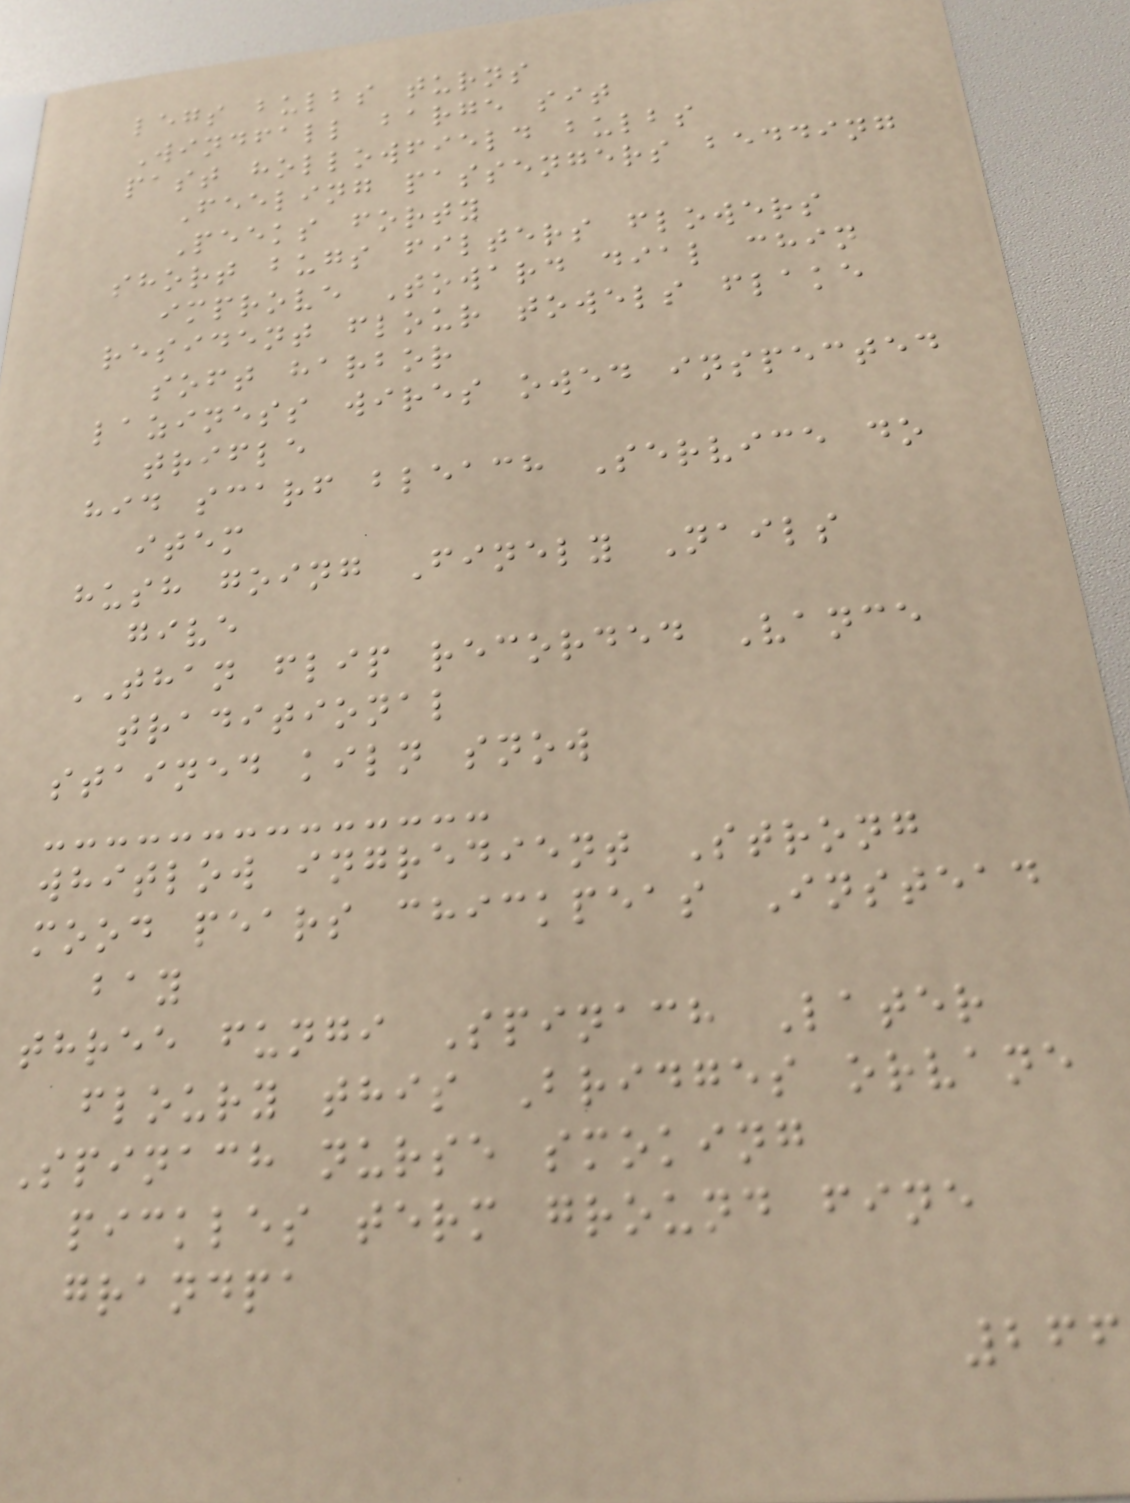legs bulbs turns
Windfall barge sit
past hollowfield bulbs
Feeling passengers bedding
Peeks forty
short bugs filters flowers
improve Toward dial chin
resident flour towels flake
soft harbor
laziness wires owed inspected
trifle
hid scarf bleach Service do
item
hush going Finely Nails
give
THAN flip recorded Vance
traditional
stained kiln snow
whitlow ingredient Strong
mood pears chickpeas Instead
bay
three fungi Spinach Later
floury this Bridges orvane
Spinach nurse smoking
pickles term ground fine
grandpa
266
